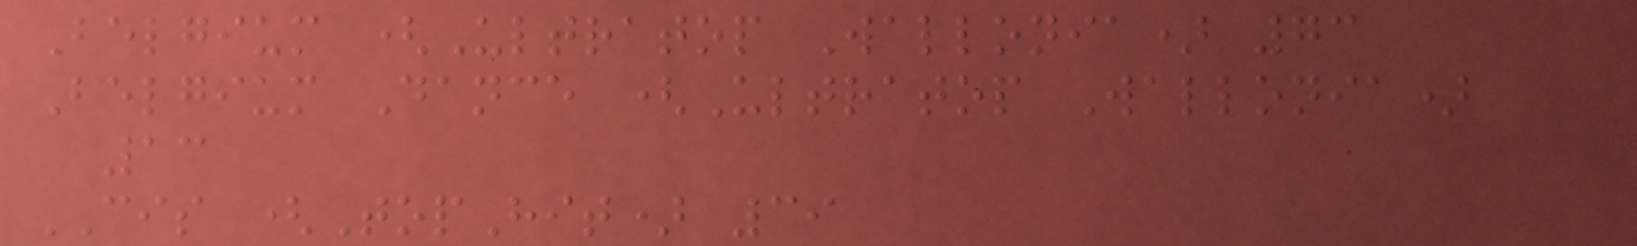Belgium (Ultratop Wallonia) 73
Belgium Dance (Ultratop Wallonia)
13
CIS (TopHit) 39
